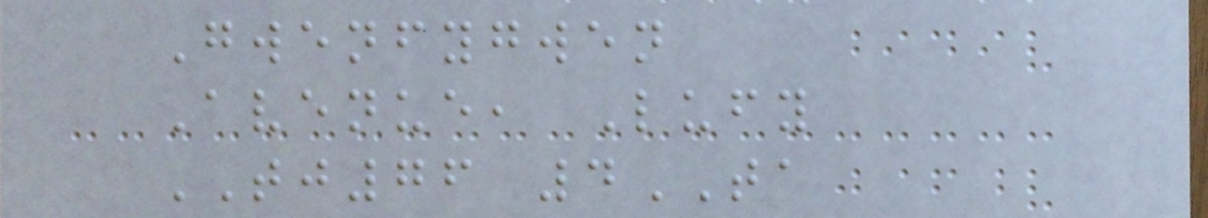Gwenfygwen
Avenue, Lufy
TJ76 4TA
